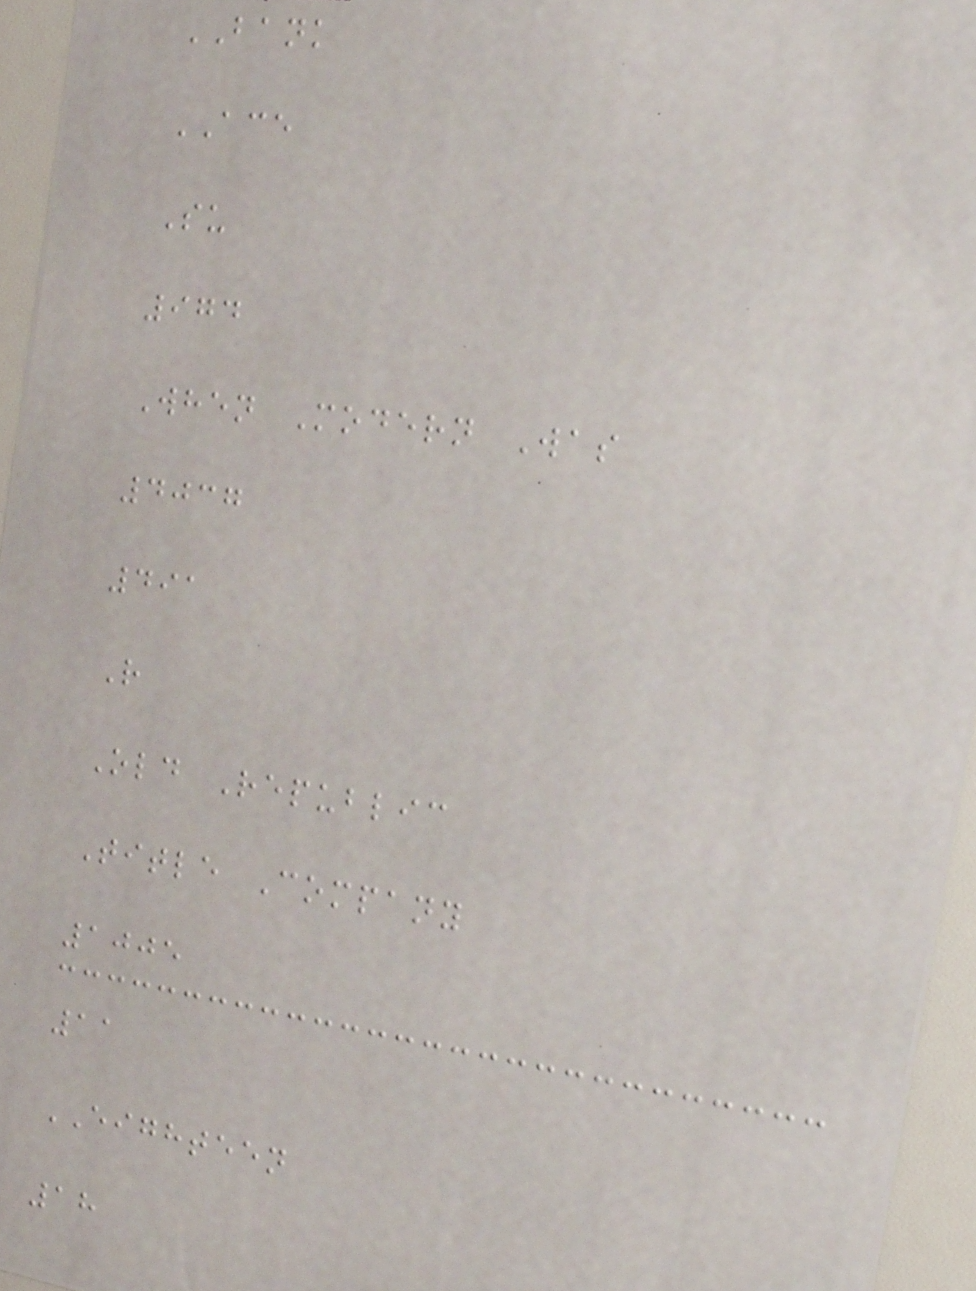BANK
ACE
Su
974
When Modern Was
4037
491
R
Old Republic
Title Company
1005
11
EIGHTEEN
18
